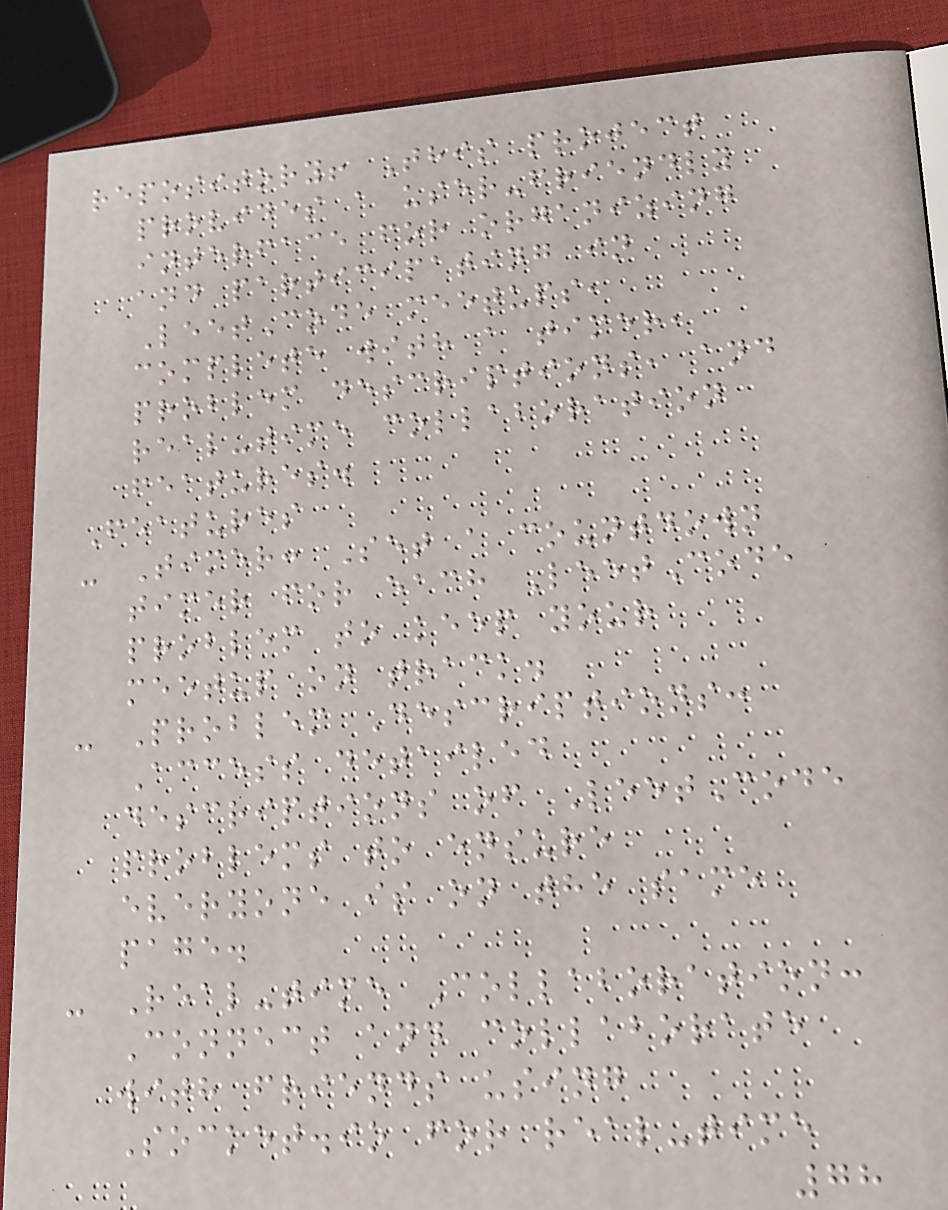repository! This project
provides a user-friendly
interface for organizing
and participating in
LeetCode meetups,
complete with a timer,
problem descriptions, and
real-time collaboration
features.
Features
- Timer: Set a countdown
timer for each LeetCode
problem to keep your
meetup on track.
- Problem Descriptions:
Access detailed
descriptions of LeetCode
problems to ensure
everyone is on the same
page.
- Real-time Collaboration:
Connect and collaborate
with friends using
Socket.io for real-time
78
